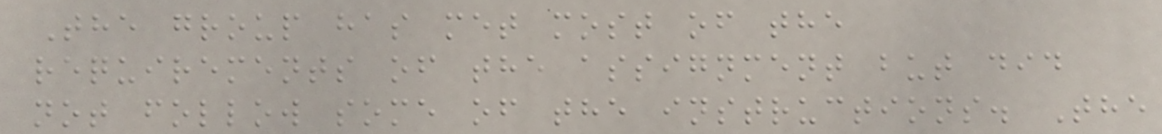The group has met most of the
requirements of the assignment but did
not follow some of the instructions. The
